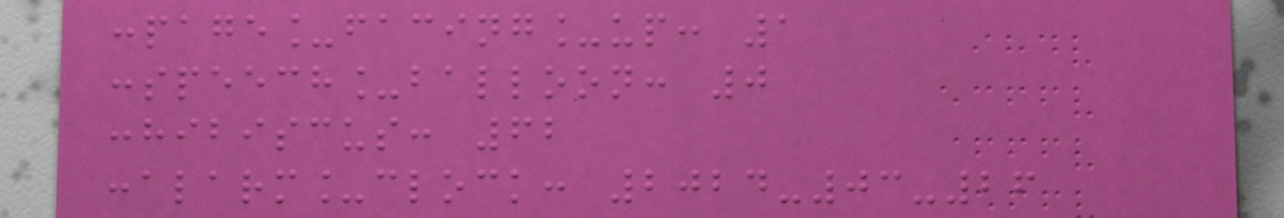:page_facing_up: 1
:speech_balloon: 0
:hibiscus: 62
:alarm_clock: 2024-03-26
